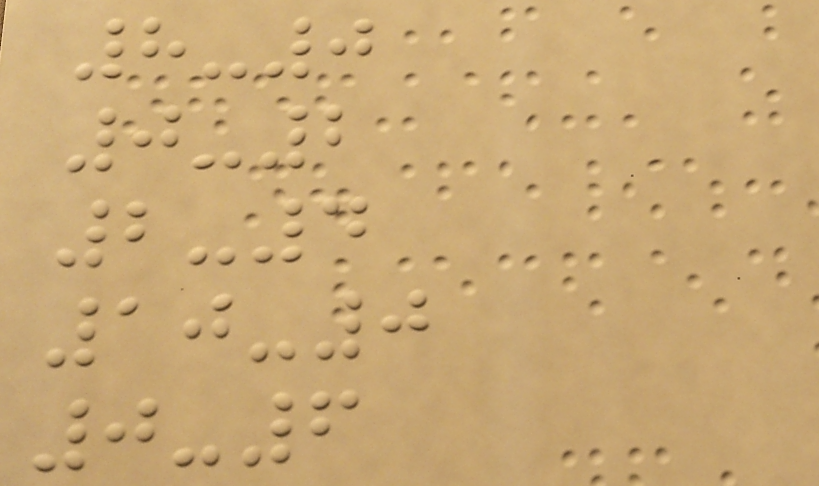8-0
0-2
2-4
10-0
0-6
